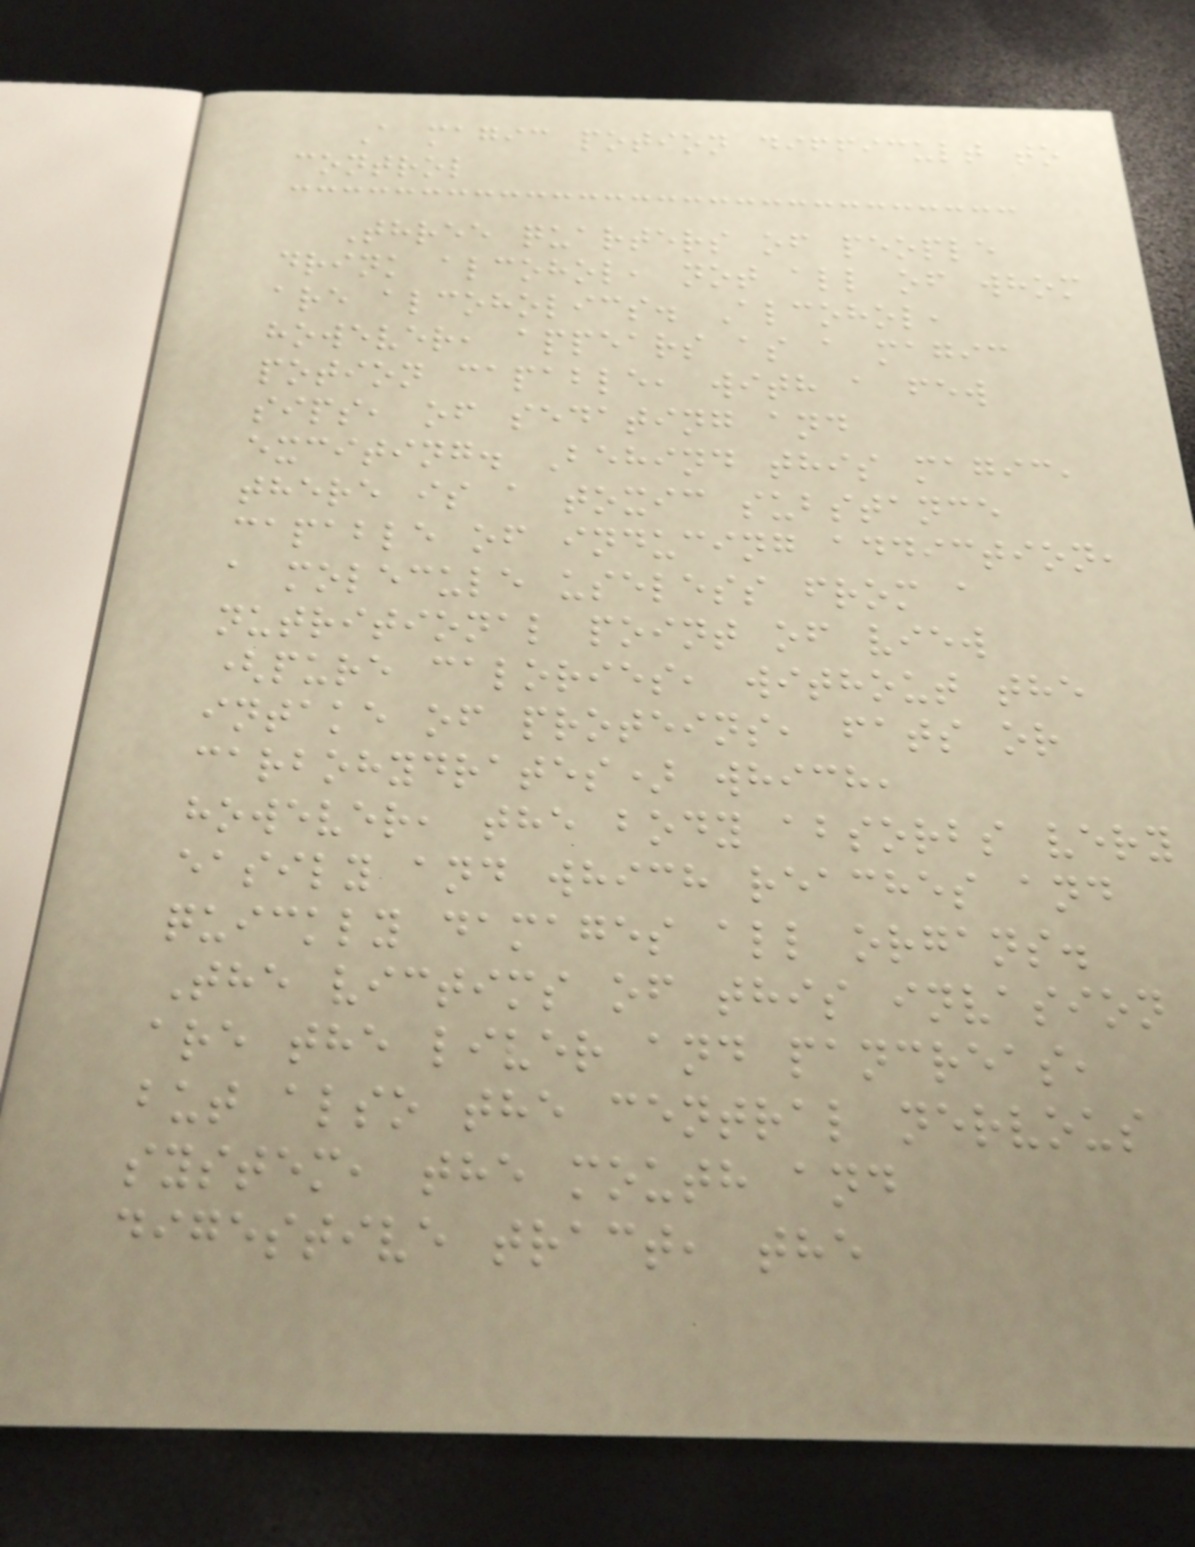A magic potion difficult to
control
Three quarters of people
drink alcohol, not all of whom
are alcoholics. Alcohol,
however, appears as a magic
potion capable, with a few
sips, of sedating and
exciting. Behind this magic,
there is a toxic substance
capable of inducing addiction,
a molecule useless from a
nutritional point of view
(pure calories, without the
intake of proteins, fats or
carbohydrates) which,
however, the body absorbs very
easily and which reaches and
quickly damages all organs.
The victims of this invasion
are the liver and pancreas,
but also the central nervous
system, the mouth and
digestive tract, the
